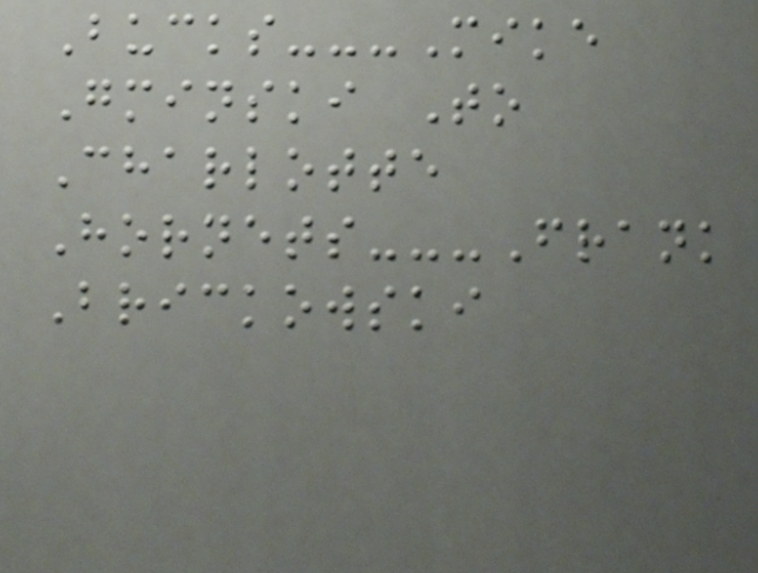Bucks---Mike
Gminski To
Charlotte
Hornets---Frank
Brickowski
